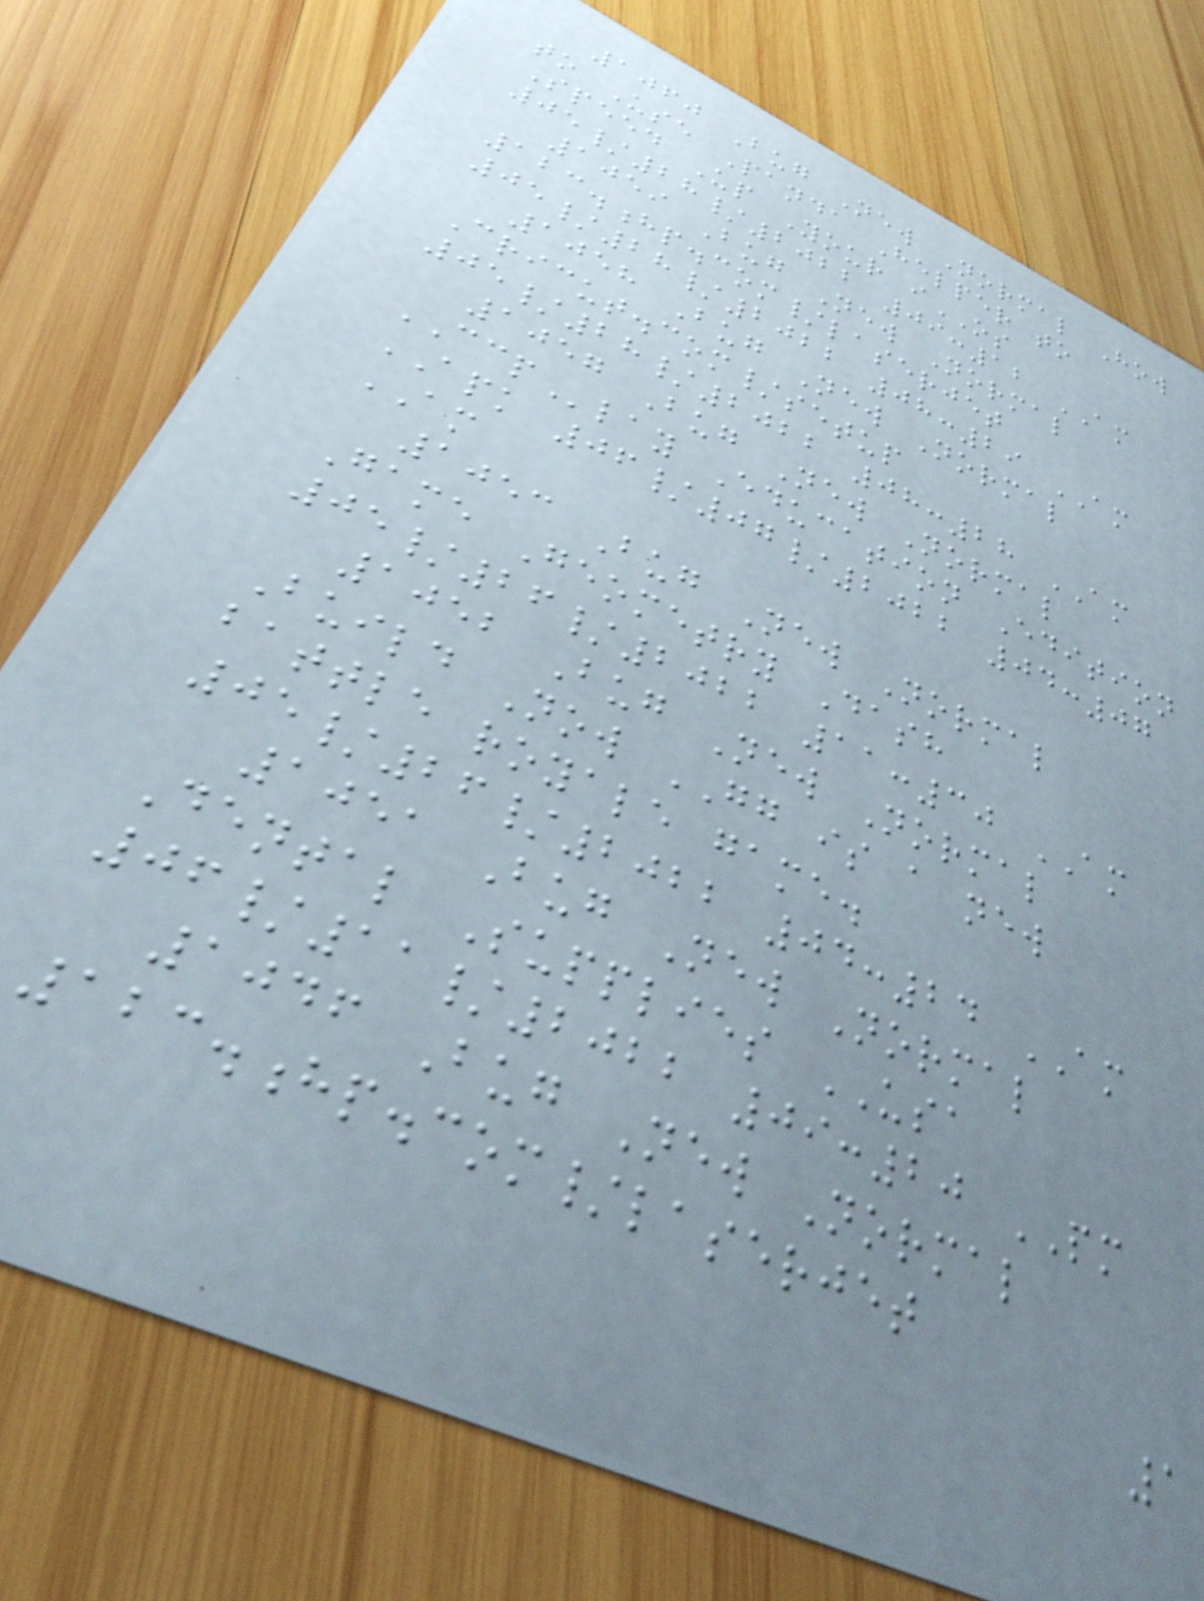1060 Bug New Normal How
to Use Panda Helper to
Speed Up Your iOS
05/28/2022 09:12 AM
1059 Bug New Normal
123.hp.com/laserjet
05/28/2022 08:29 AM
1058 Bug New Normal
Cricut.com/setup
05/28/2022 08:28 AM
1057 Bug New Normal
CCPlay Education Edition
APK 06/07/2022 04:07
AM
1053 Bug New Normal
Game Geometry Dash
05/26/2022 11:30 AM
1052 Bug New Normal
Build Now GG is a new
battle royale game.
05/26/2022 04:24 AM
1051 Bug New Normal
Dental Supplies USA
06/11/2022 09:20 PM
1046 Bug New Normal
123.hp.com/laserjet
1
